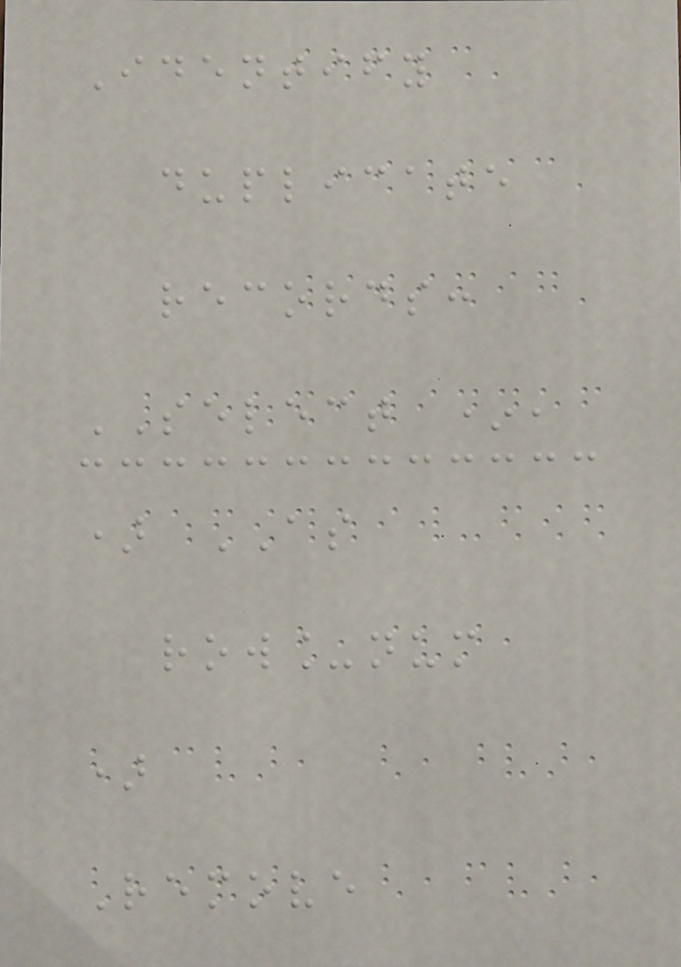Identify
duplicate
records:
SELECT *,
) AS
row_num
)
Remove
